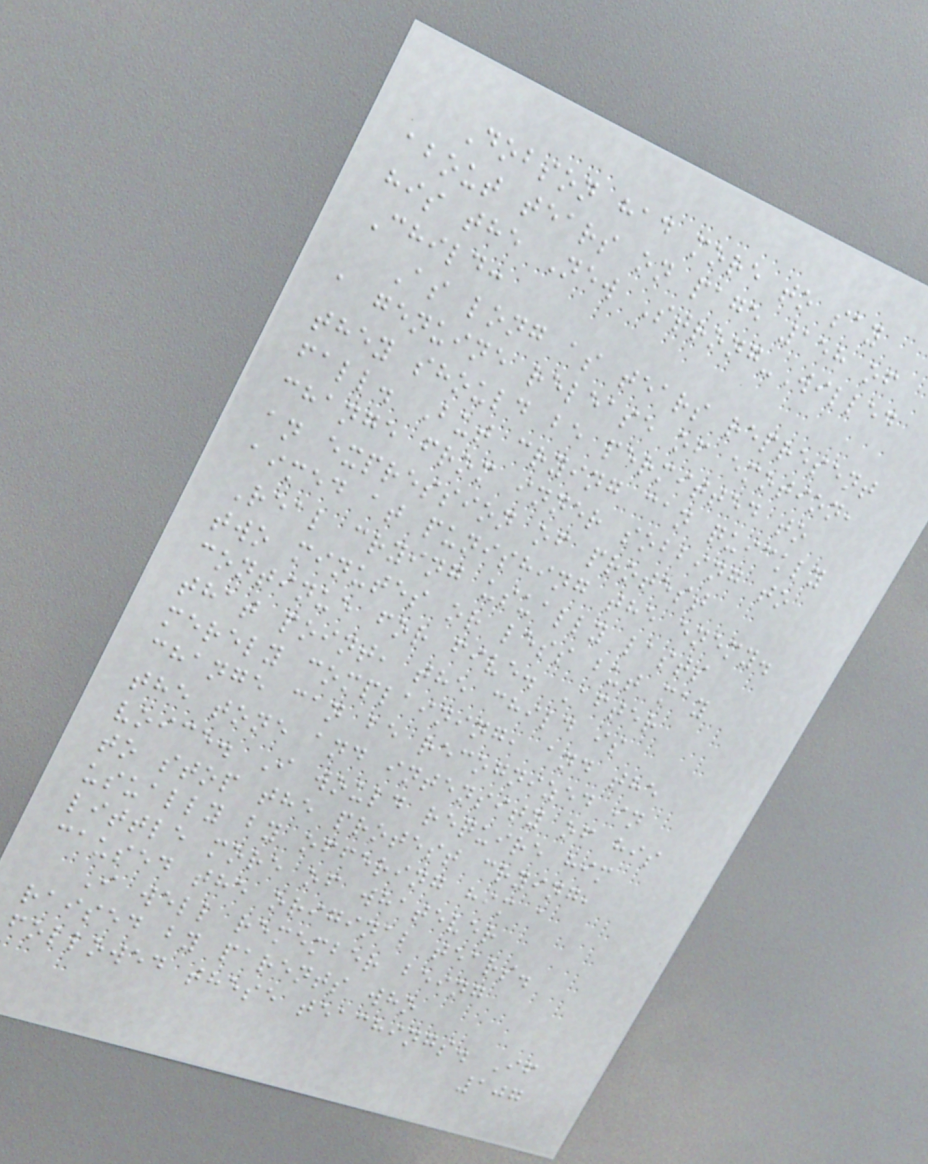Dobson had more to say
about tears on page 158 of
his the New Strong-Willed
Child:
As long as tears represent
a genuine release of emotion,
they should be permitted to
fall. But crying can quickly
change from inner sobbing to
an expression of protest
aimed at punishing the enemy.
Real crying usually lasts
two minutes or less but may
continue for five. After
that point, the child is
merely complaining, and the
change can be recognized in
the tone and intensity of his
voice. I would require him
to stop the protest crying,
usually by offering him a
little more of whatever
caused the original tears.
I well remember being
raised by parents who
followed these teachings. If
107
